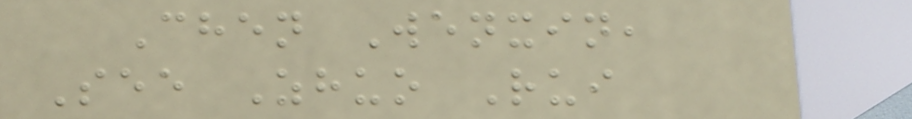Chen Wenxin,
See Zhuo Rui
